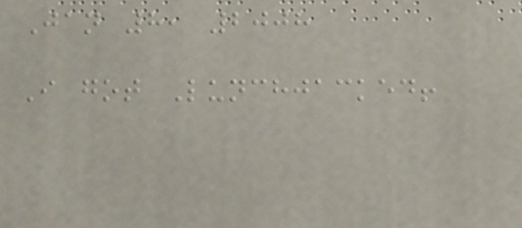Jan 8, 2008
I got Lunchjacked!
